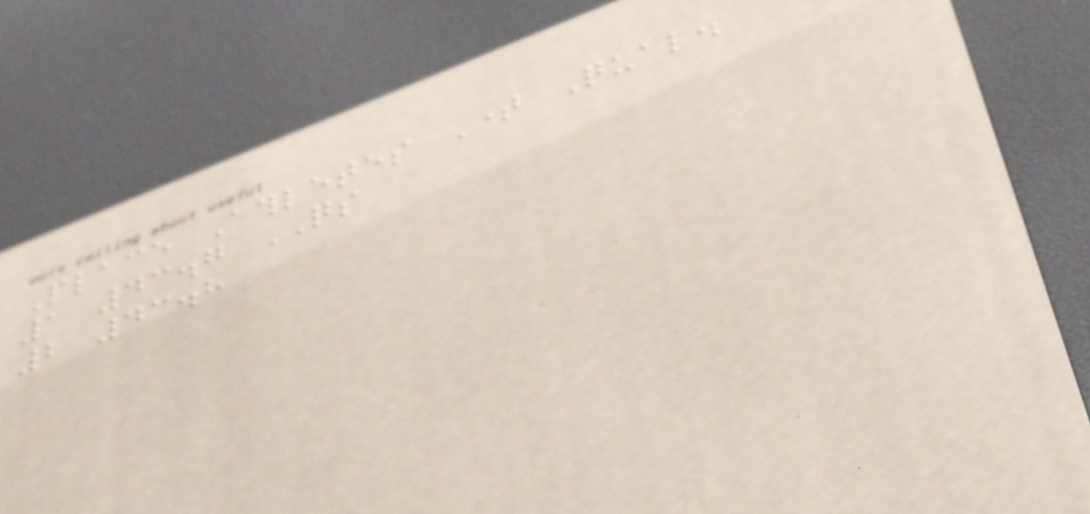Place Athletes Time Qual.
1 43.7 QS
2 43.8
